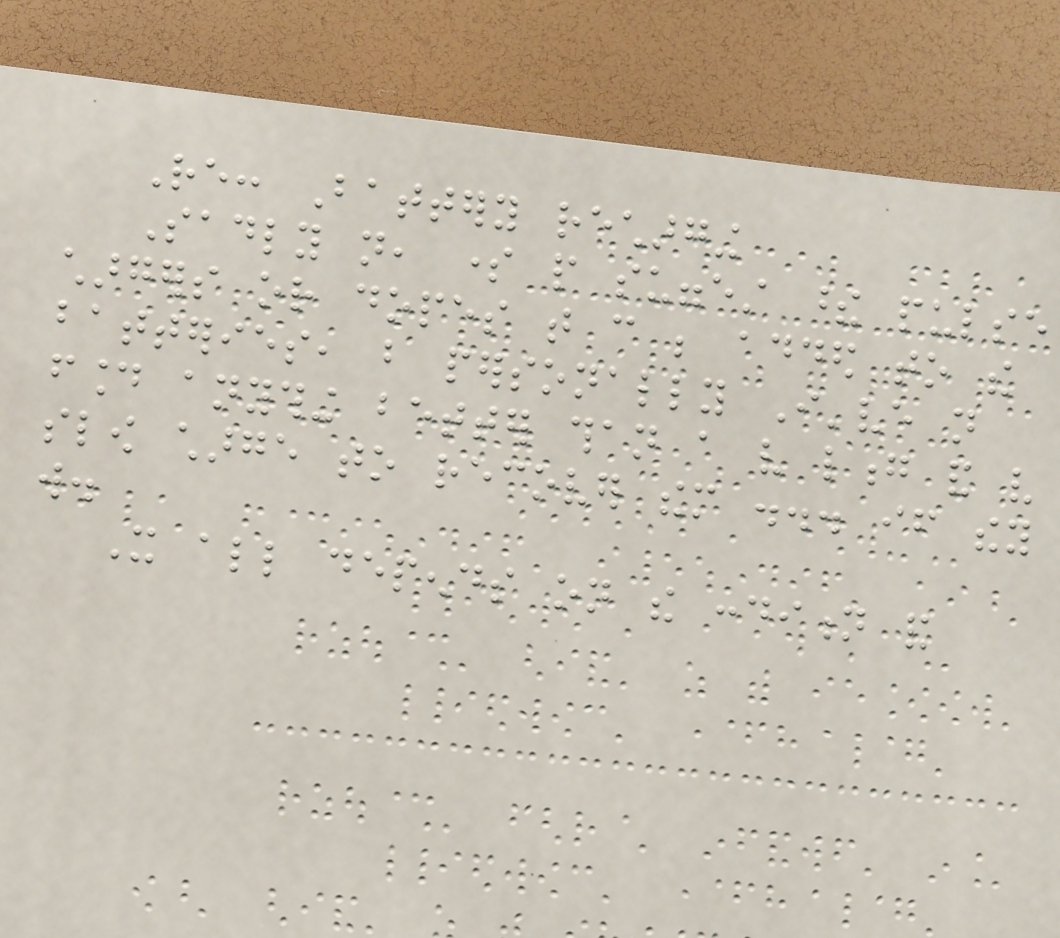Re: Battery recharging
Sadly not, some people suggest these pulse
chargers or dopes that can be added to the
batteries, but personally I've not
found anything better than a very long and very
slow charge to recover them ... if they
will.
It all depends on the condition and
